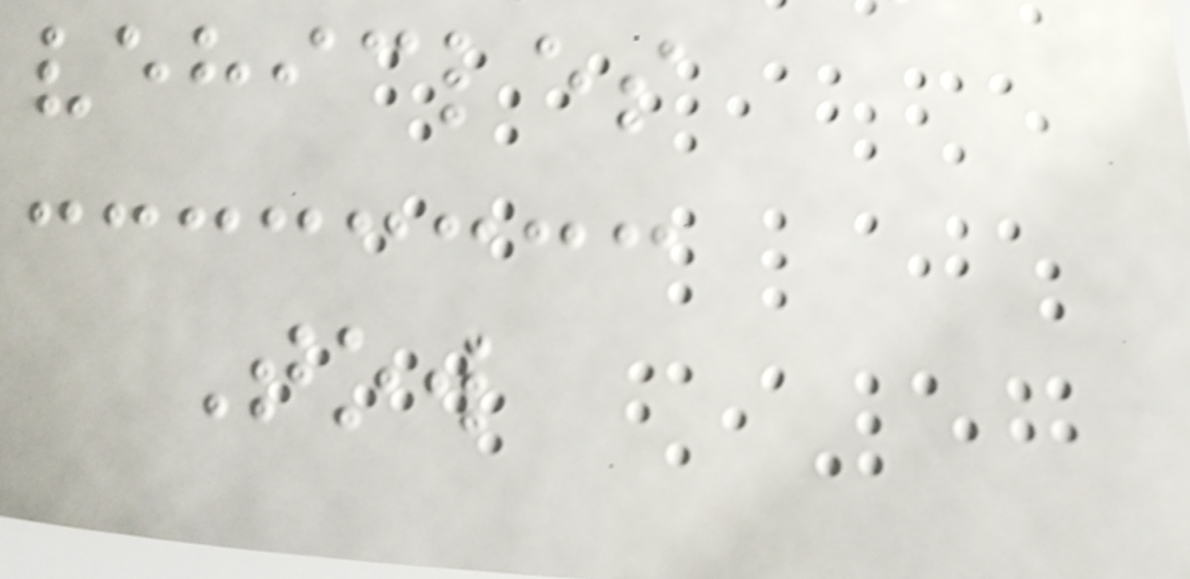vehicles
Tow
